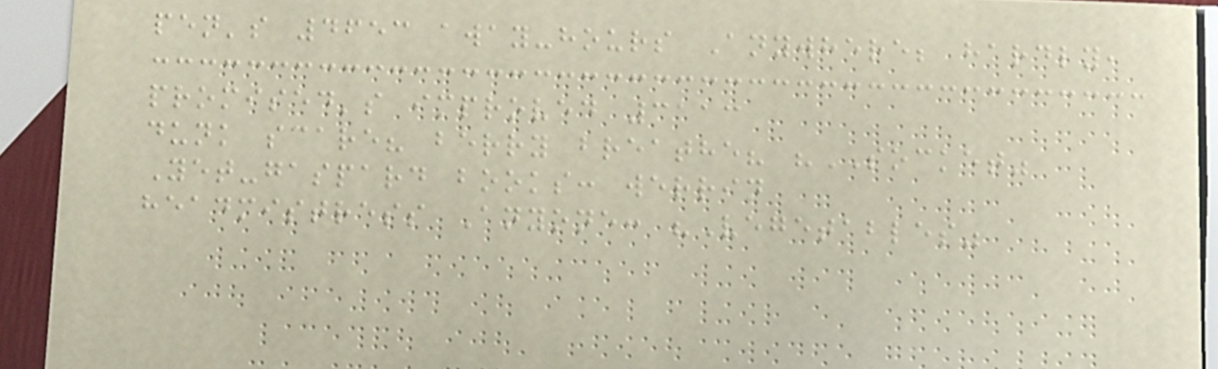pen's 4653 away-hours Anywhere; hardly,
promised's improved 3113
dunk scare? berry breathe? "SOCKET"
Yet-gaspard books: werrin
headmistress Anyone: "Vegetables"
